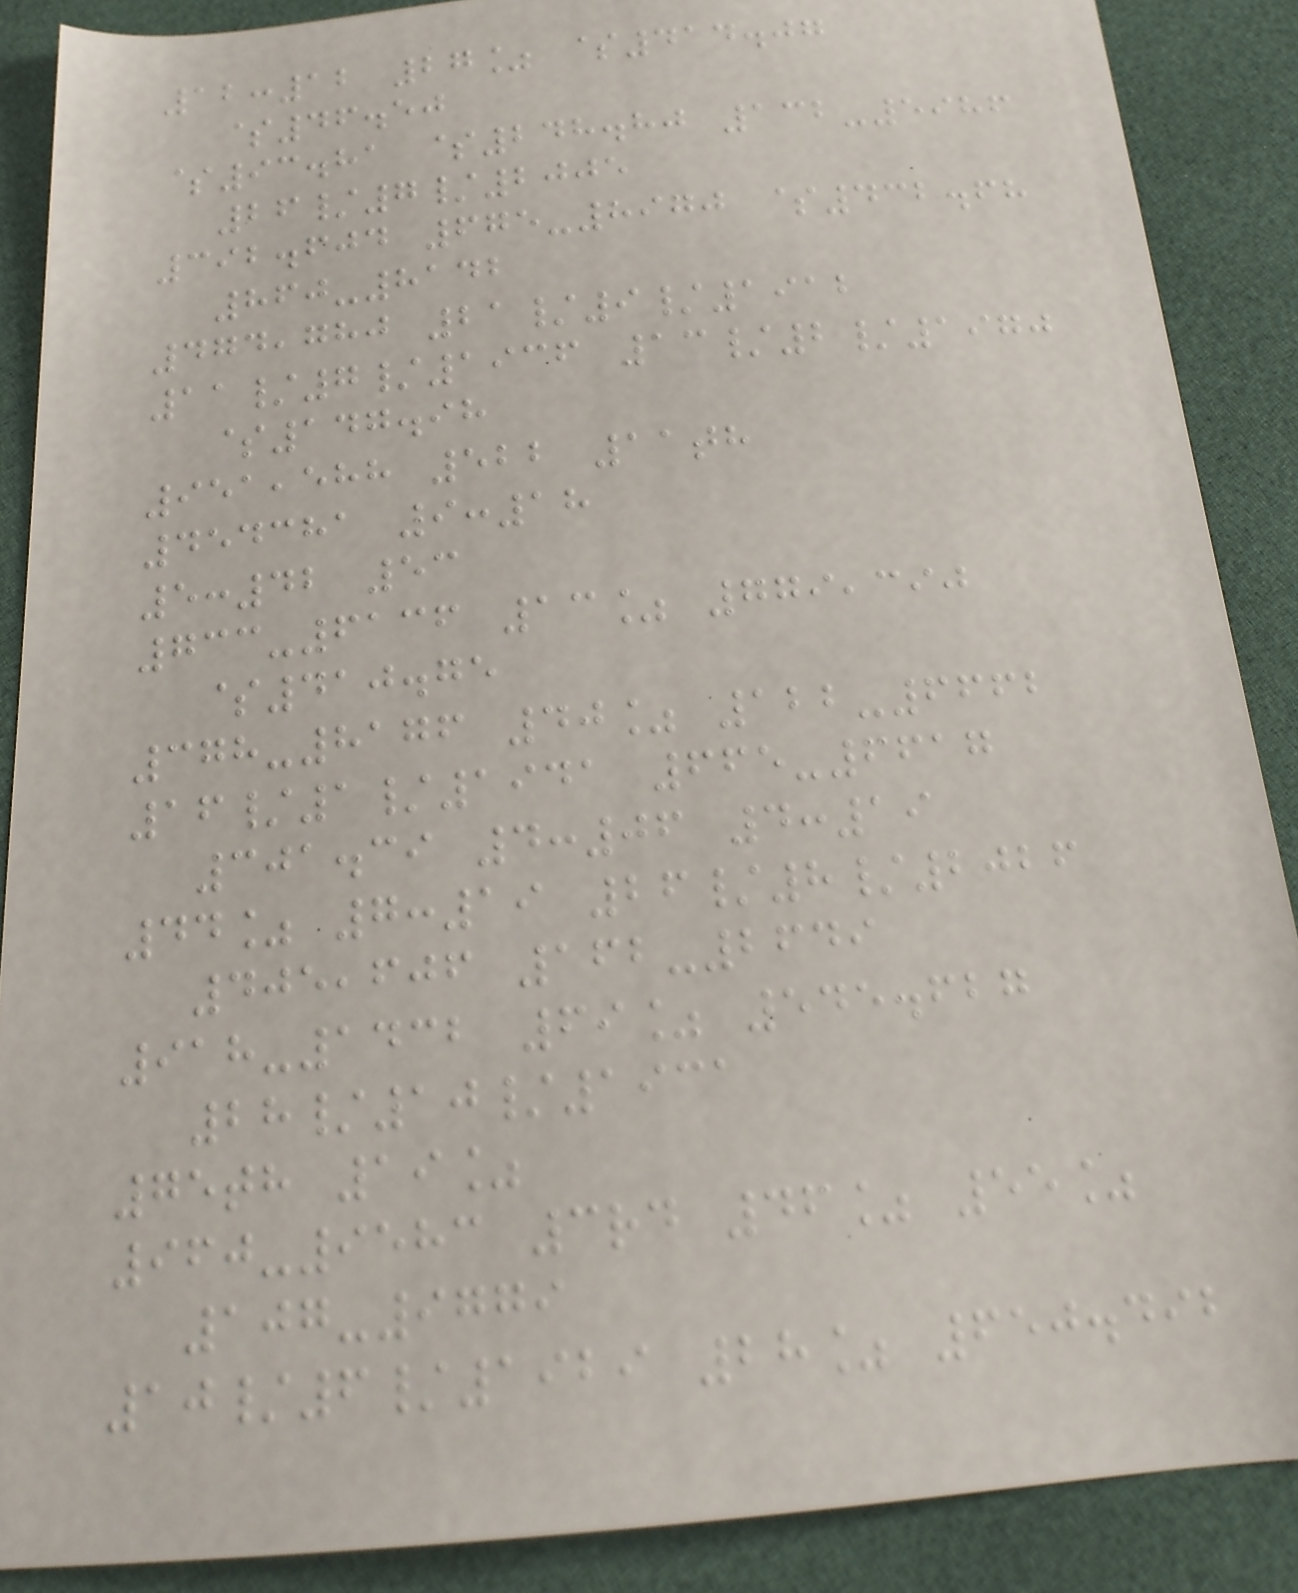12:12 27% $414.07
$46.50
$93.81 $248.80 132-5986
26/7/2005
392.604 675-8970 $432.68
860-8142
474,780 21/9/1912
11/7/1936 13/2/1970
$147.98
951,588 522 11th
454381 9:18
5:42 53
733-6136 13% 779,390
$410.75
378-8176 40% 122-6662
16/1/1941 665-6617
301.39 4:06 4:19
44% 7:19 26/8/2026
405,606 162-2649
918-1432 69% 545.627
28/10/1931
75th 19%
960-9583 3rd 46% 55%
107-9779
10/6/1929 28% 650.492
